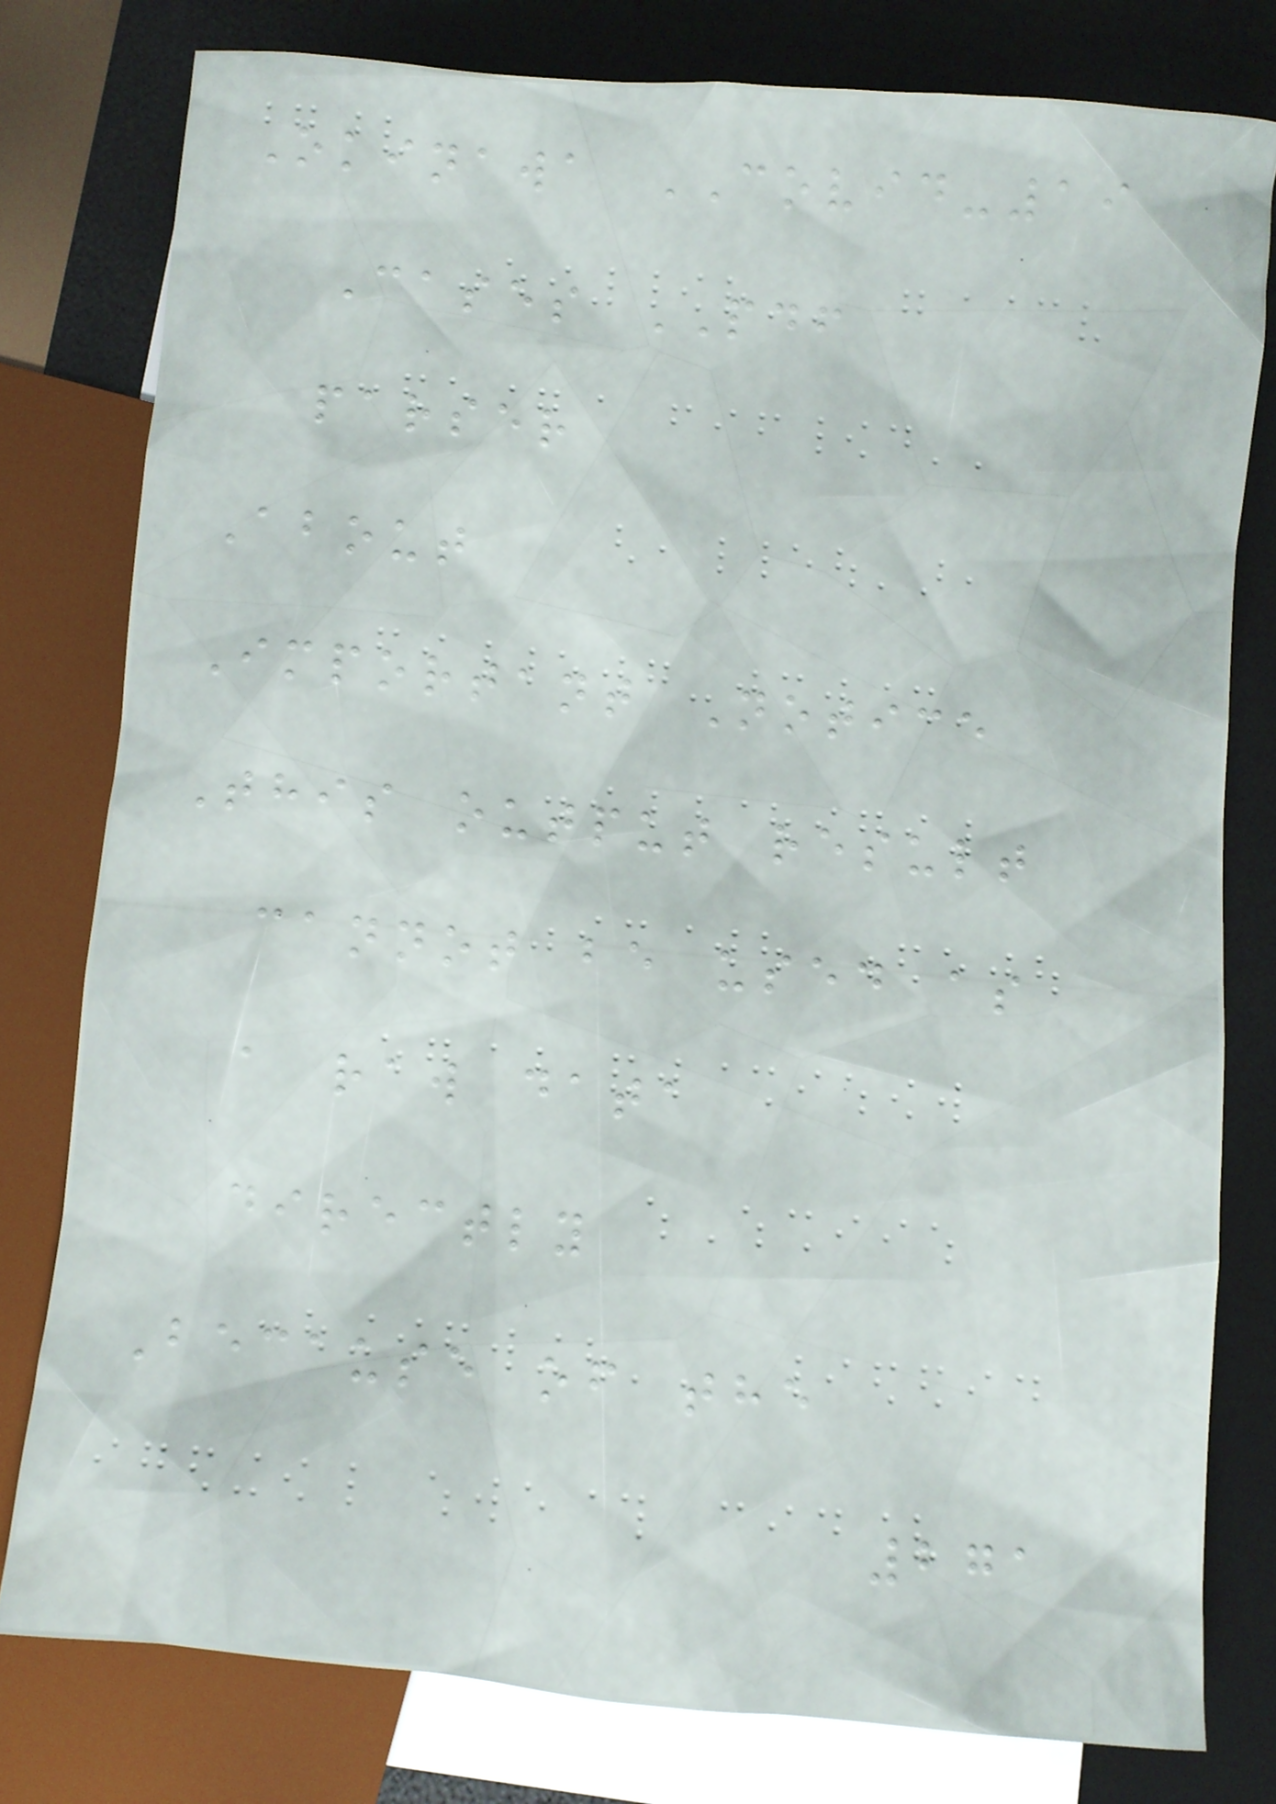Okinawa COVID-19
Cases PDF
parser
About
Important Notice
This output result
cannot be used as
a raw data
directly
Because of the
271
